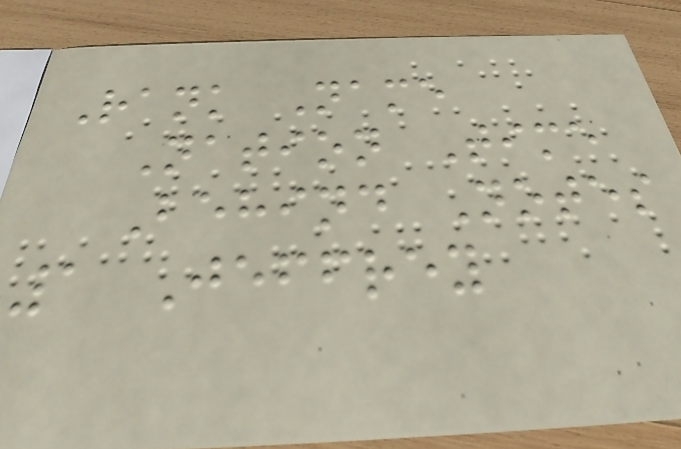Rank Name
Nation Time
Behind Notes
1 Jeffrey
